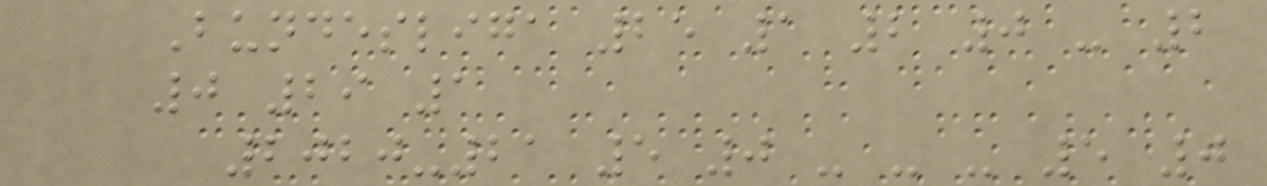Bundesliga 25 1 2 0 - 2
0 29 1
2020-21 5 0 - - - 5 0
